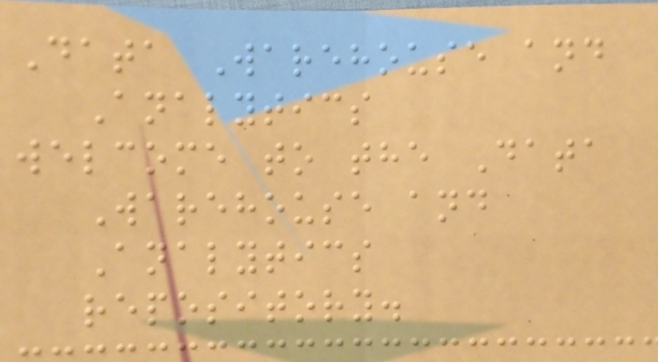Data Warehouse and
Analytics
welcome to the Data
Warehouse and
Analytics
repository.
